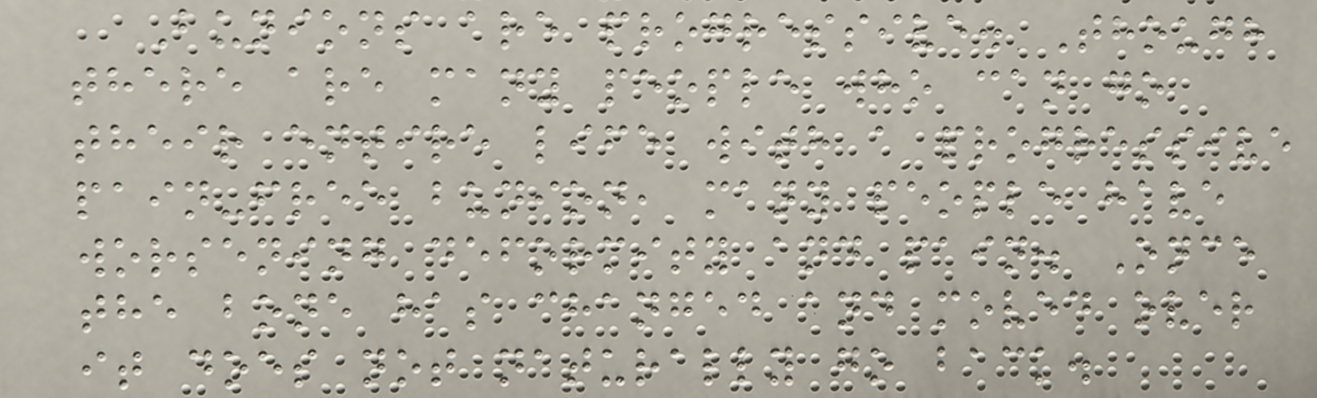Bunions are progressive. Though
there are many people who can go
their entire life with a progressive
pain-free bunion, many people have
worsening deformity and pain. Once
the bone has changed and moved over
it does not naturally go back.
